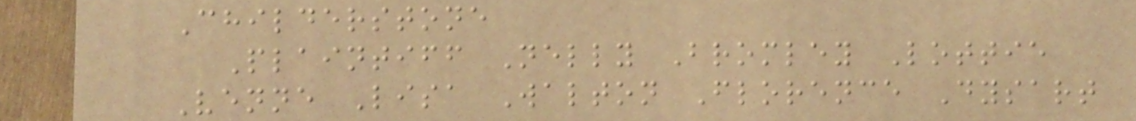Childerstone
Plaintiff Nelly Bromley Lottie
Venne Lisa Walton Florence Dysart
